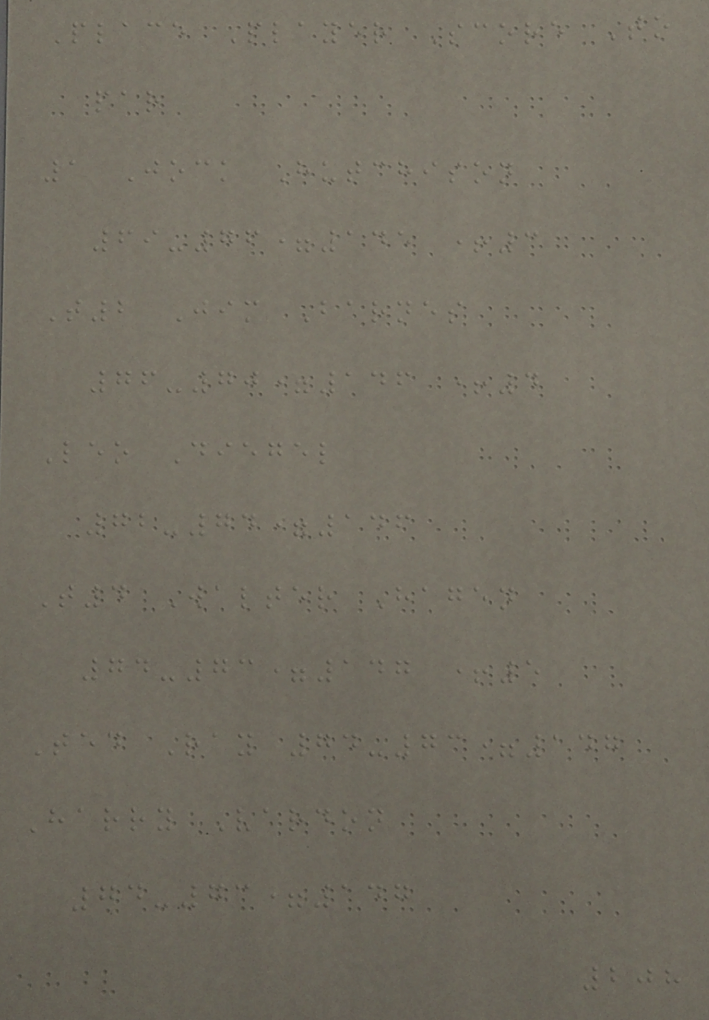Place Player Score To
par
1 Jock Hutchison
69-76=145 +3
T2 Jim Barnes
76-70=146 +4
Leo Diegel
72-74=146
T4 Walter Hagen
74-73=147 +5
Ted Ray 74-73=147
Harry Vardon
74-73=147
208
